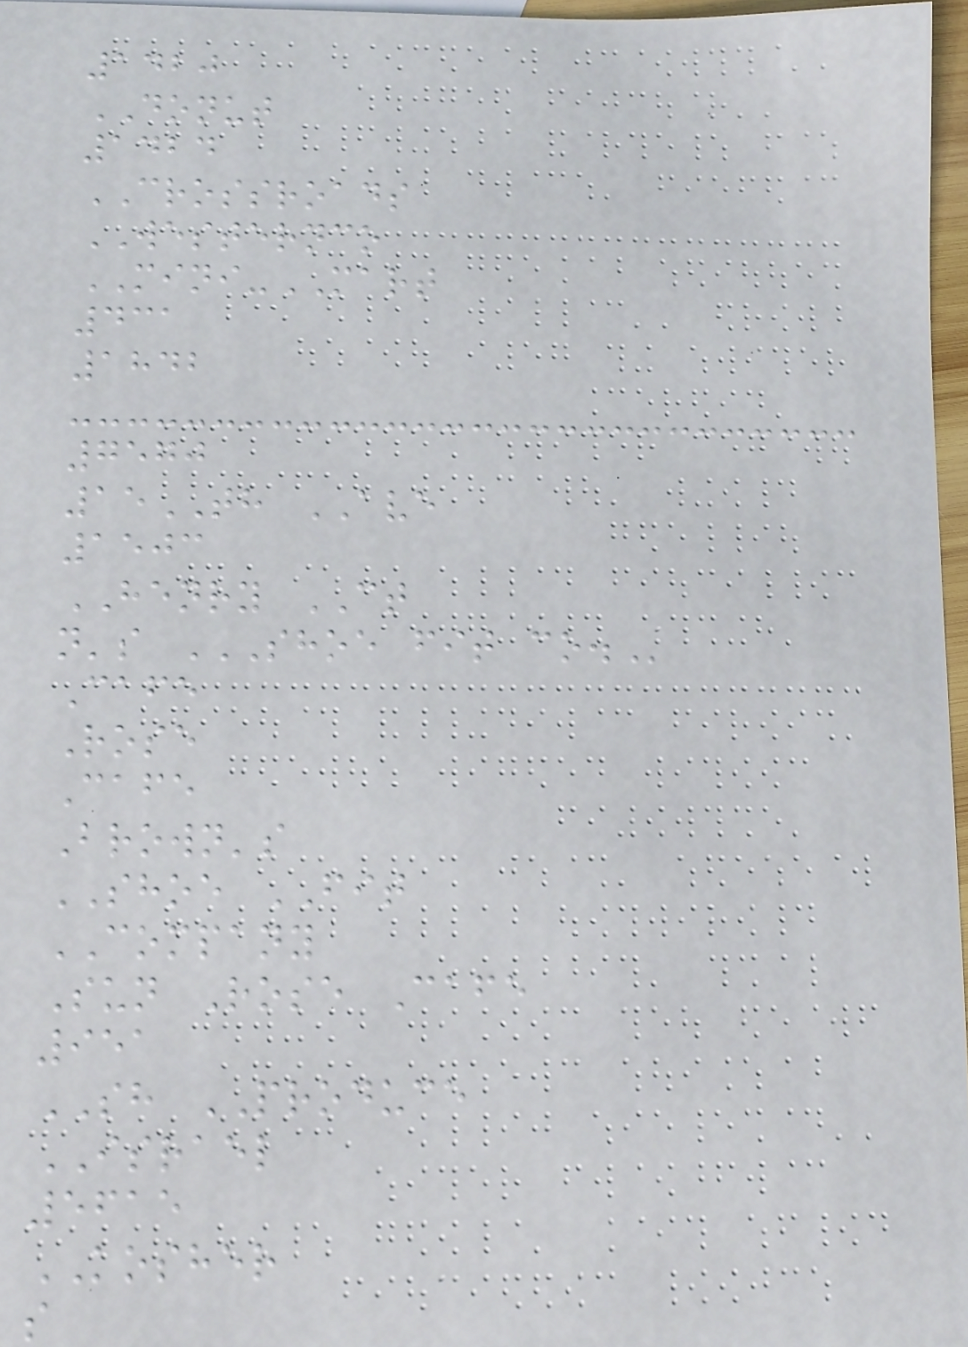1420
DONUT
1424
CROSSROADS
WESTERNCO
MINI-MART
431
1842
7570
15TH AVE
1503
HENRY CT
n's SHOE FIT CO.
Cafe
Rose
Cafe
Brown's
SHOE FIT
COMPANY
Sun Rose Cafe
951
SH PRODUCE
ISRAEL
5615
KOSHER
s
